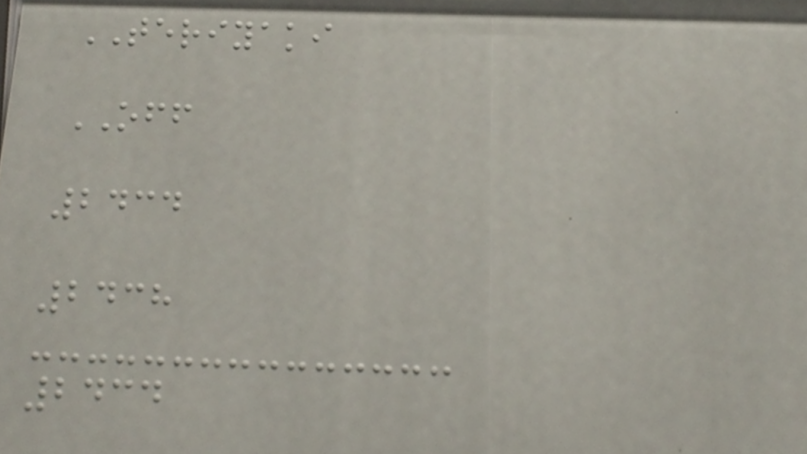TERIYAKI
OFF
2434
2438
2434
